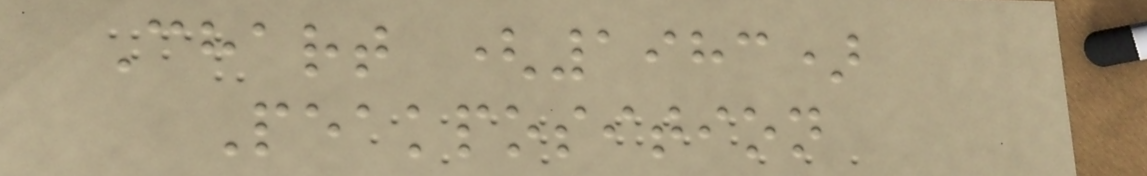Chart (1983)
Peakposition
